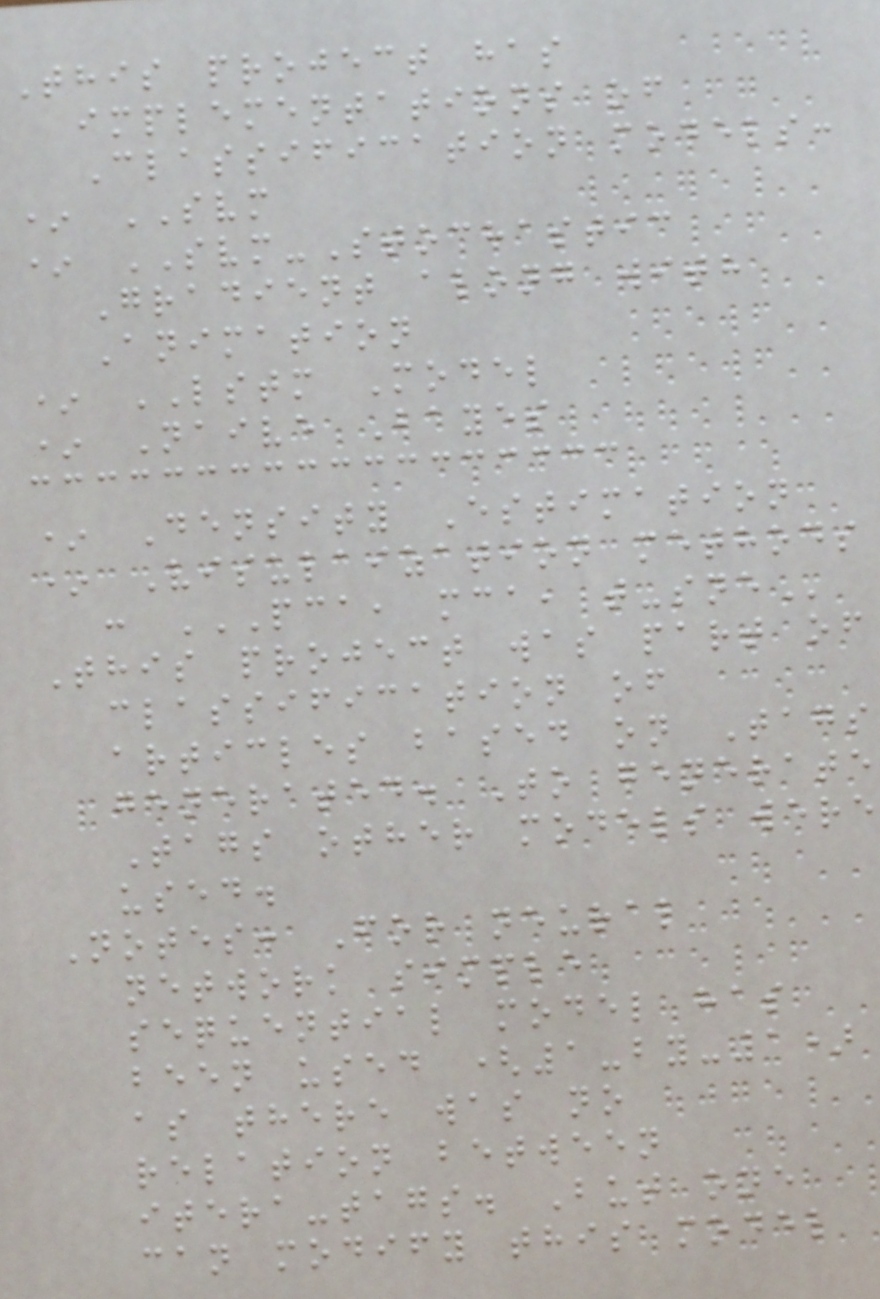This project has
implementations of
Classification models:
* SVM
* SVM-Stochastic
Gradient along with
Animation
* LSTM Model
* Naive Bayes
* Density Estimation
* Visulaization methods
: PCA, MCA, T-SNE
This project was part of
classification of
articles based on Tags
generated. To generate
Tags other models were
used.
Notes: For neural
network simple
sequential model has
been used (1-by-1)
as there was no
relation between
itera-tags. But one
can modify this model
